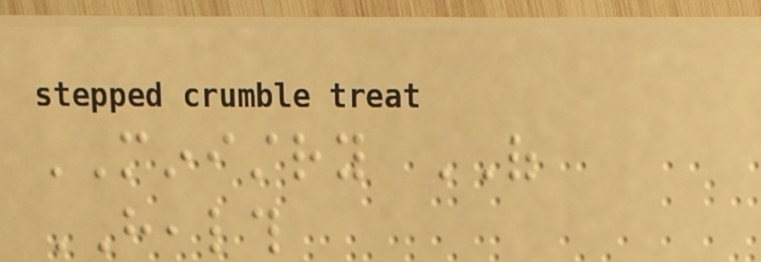MINISTRY OF
HEALTH
